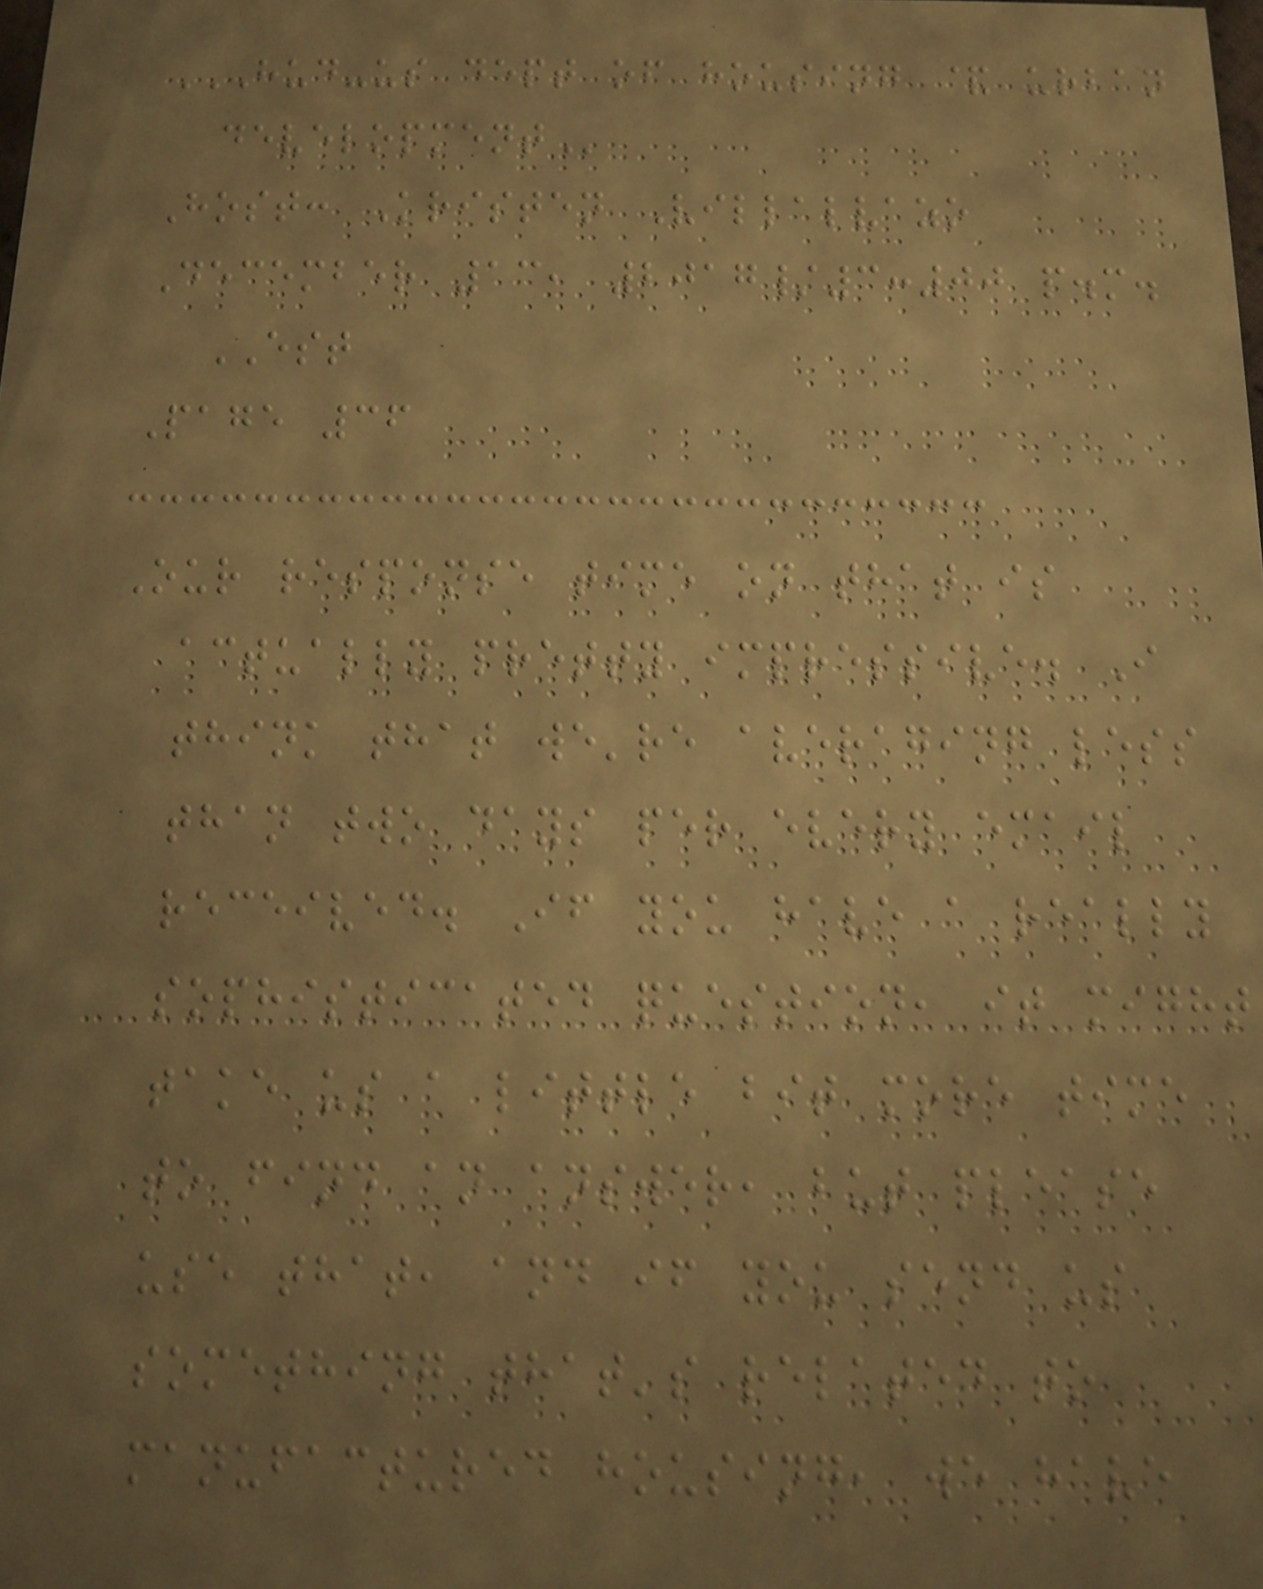HUD-US DEPT OF HOUSING & URBAN
DEVELOPMENT
Host: Kristen Villalvazo
December 13, 2017/3:00 p.m.
EST
Page 36
Our response time on that is
actually pretty impressive. I
think that we're averaging less
than two days per every email
received. If you have a really
sophisticated question, it might
take us a little bit more time
to find an answer, but please
use that, and if you send us
something that's related to
manufactured housing, we have
